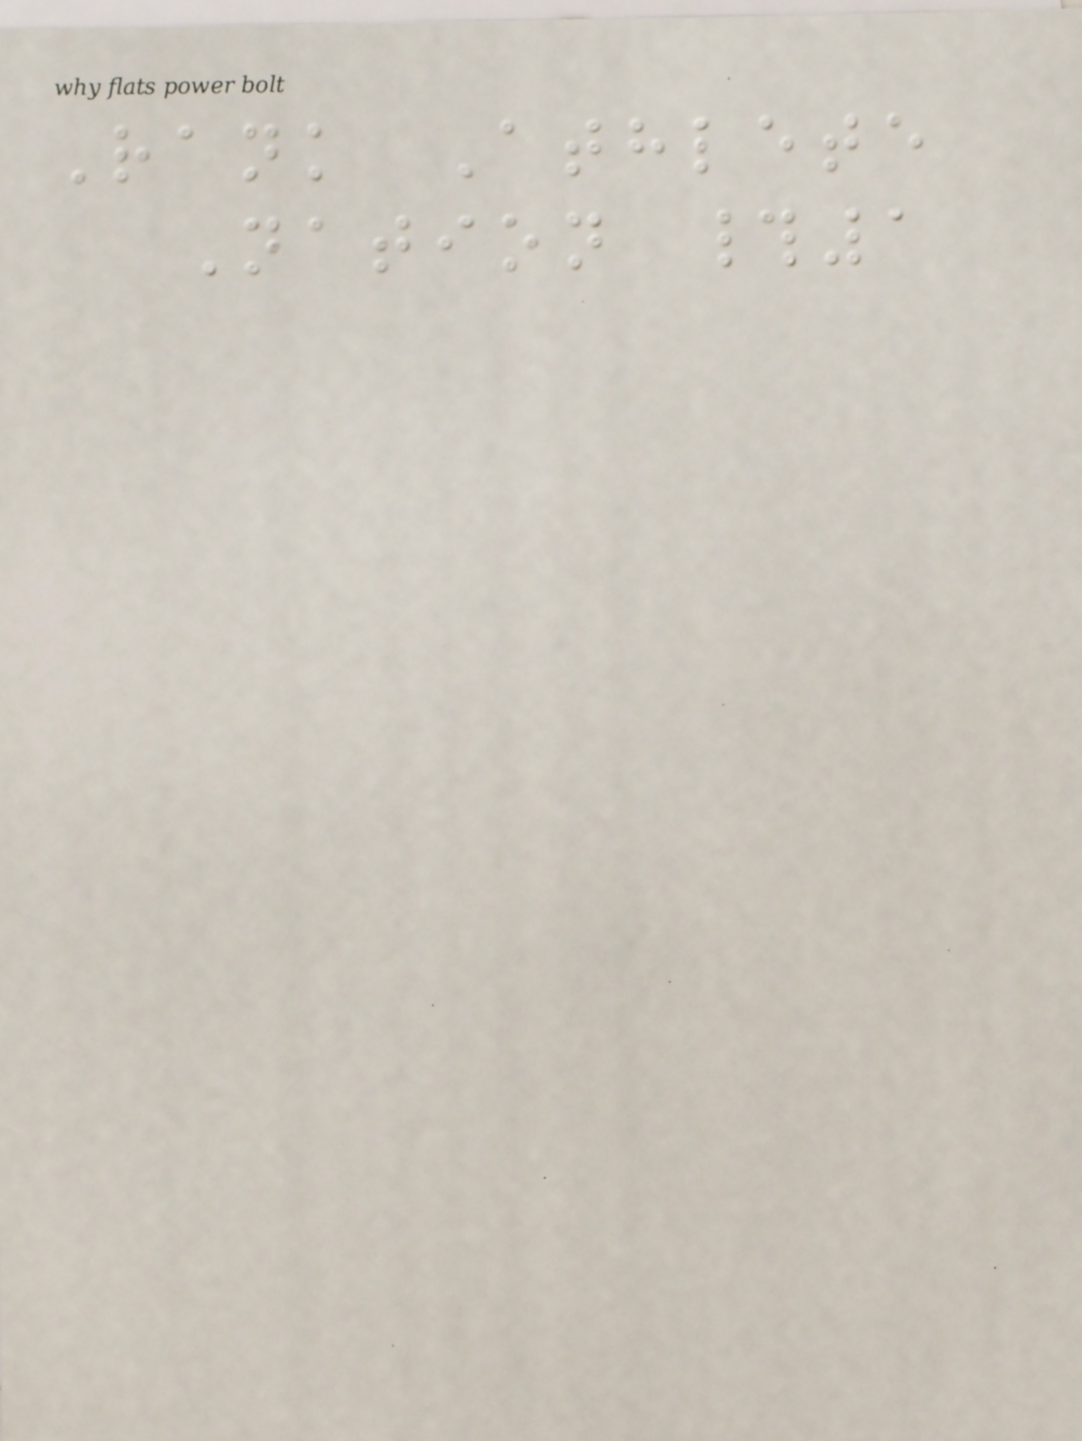Rank Athlete
Nation #1
